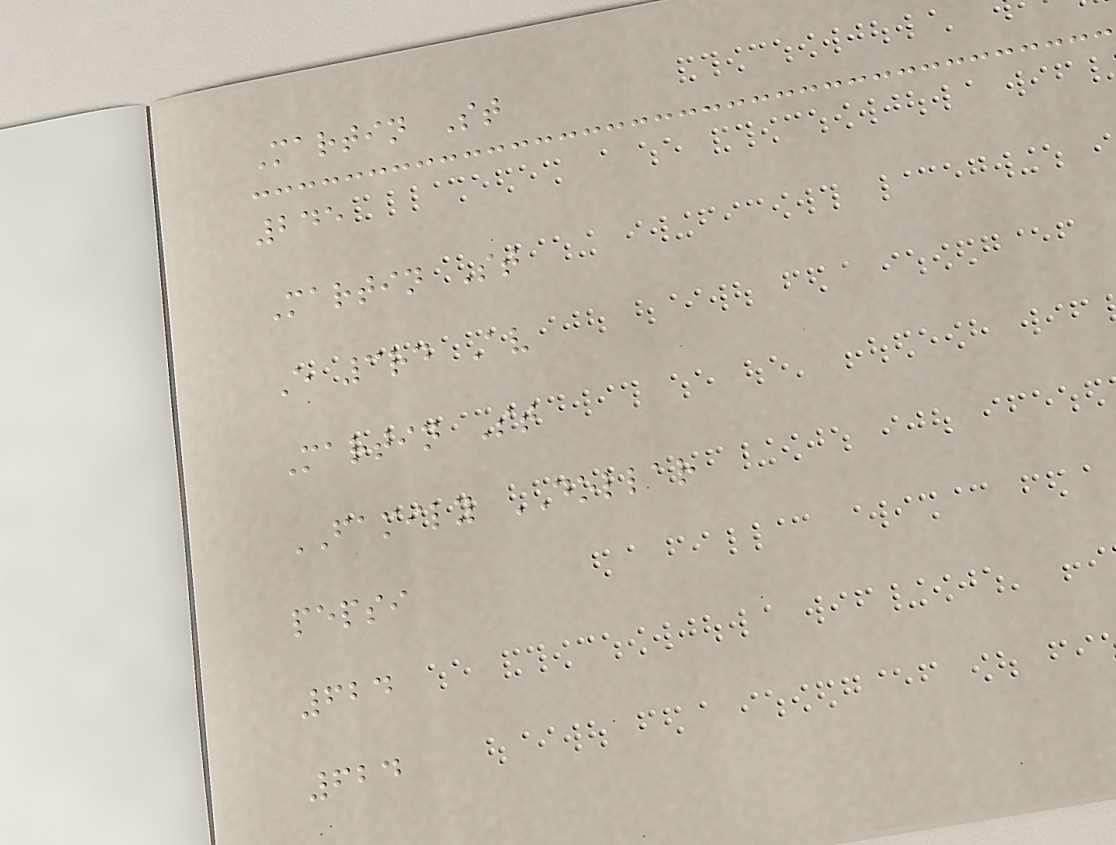Martin St
245
Martin St
E 3rd Av
Martin St
FAMILY DOLLAR
pepsi
624
624
